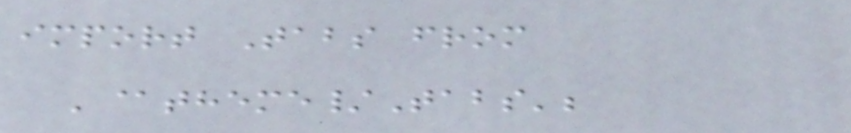import Tabs from
'@theme/Tabs';
